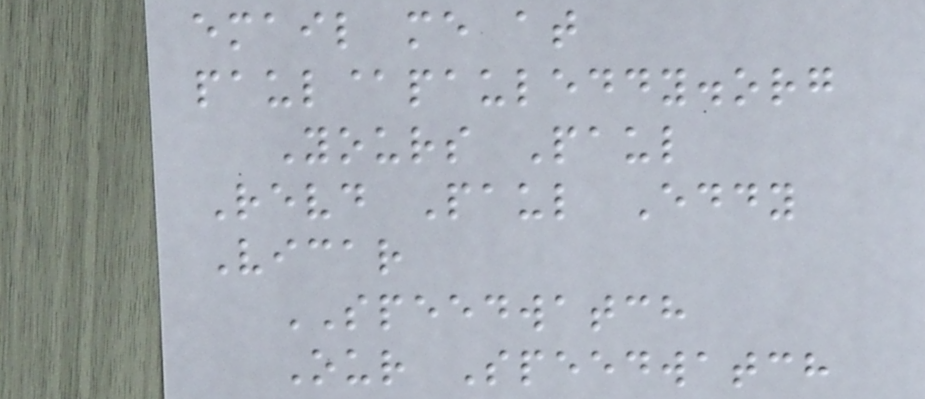email me at
paul@pauleddy.org
Yours Paul
Revd Paul Eddy
Vicar
SPEEDWATCH
Our Speedwatch
